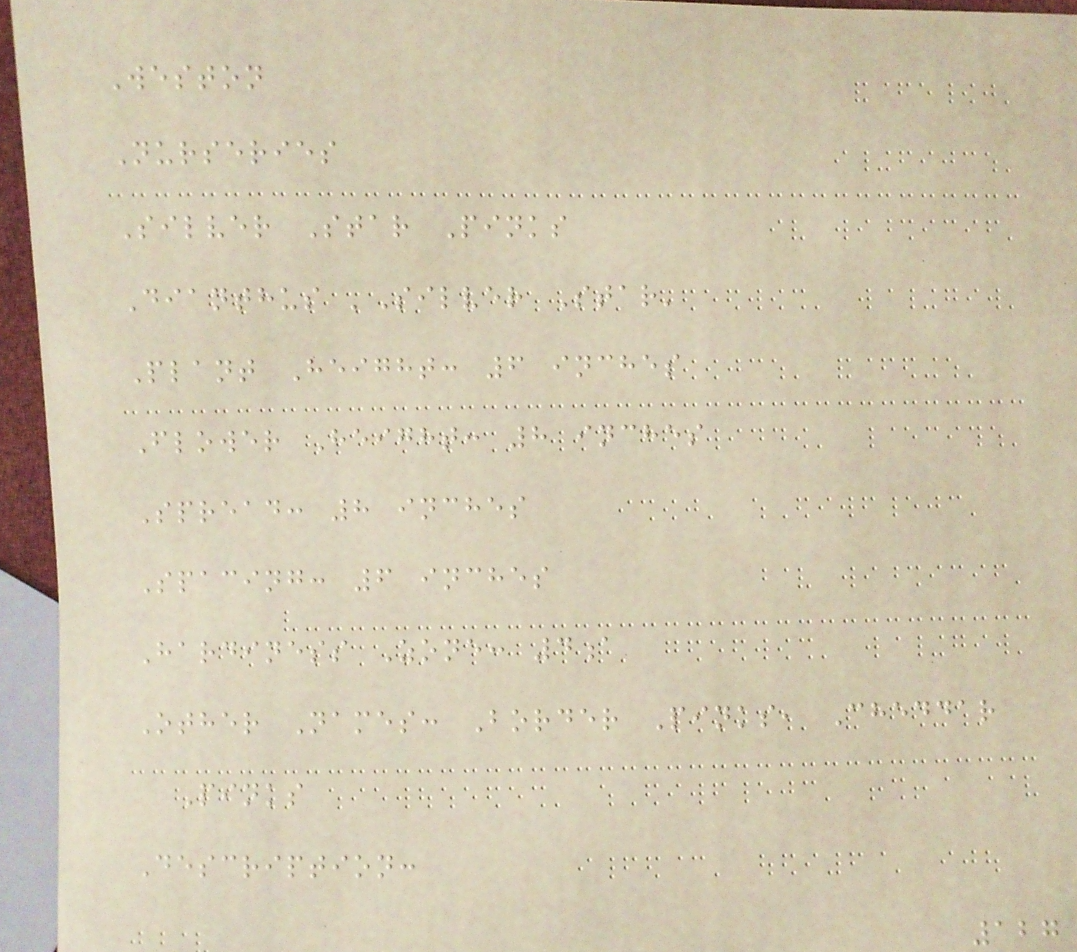Weston
Nurseries
Silver Star Pinks
Dianthus 'Silver Star'
Plant Height: 6 inches
Flower Height: 8 inches
Spread: 8 inches
Spacing: 6 inches
Hardiness Zone: 4a
Other Names: Border Pinks, Cheddar
Pinks
Description:
127
